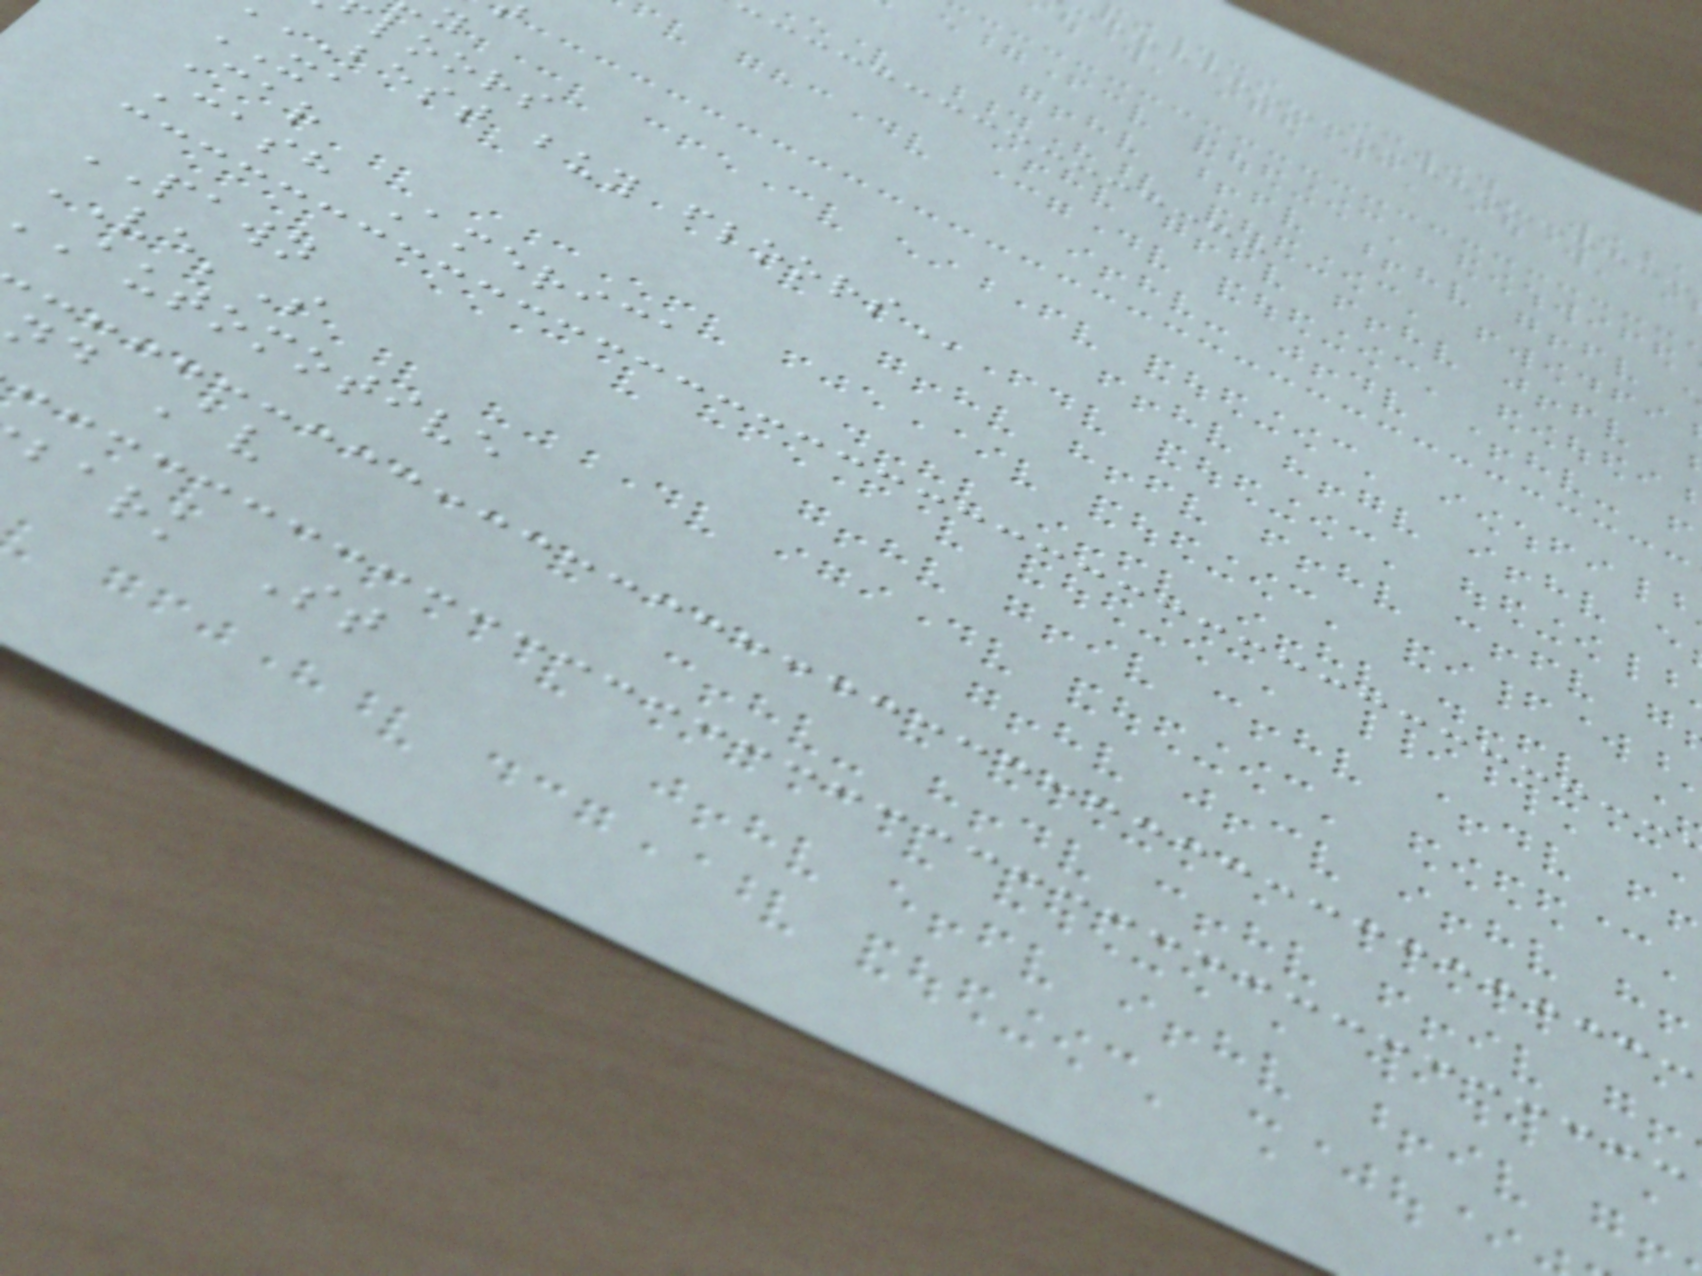loors
BEST buy
XA
Car
Cash America
PAWN
VE'S
automotive
nd Av
bark St
